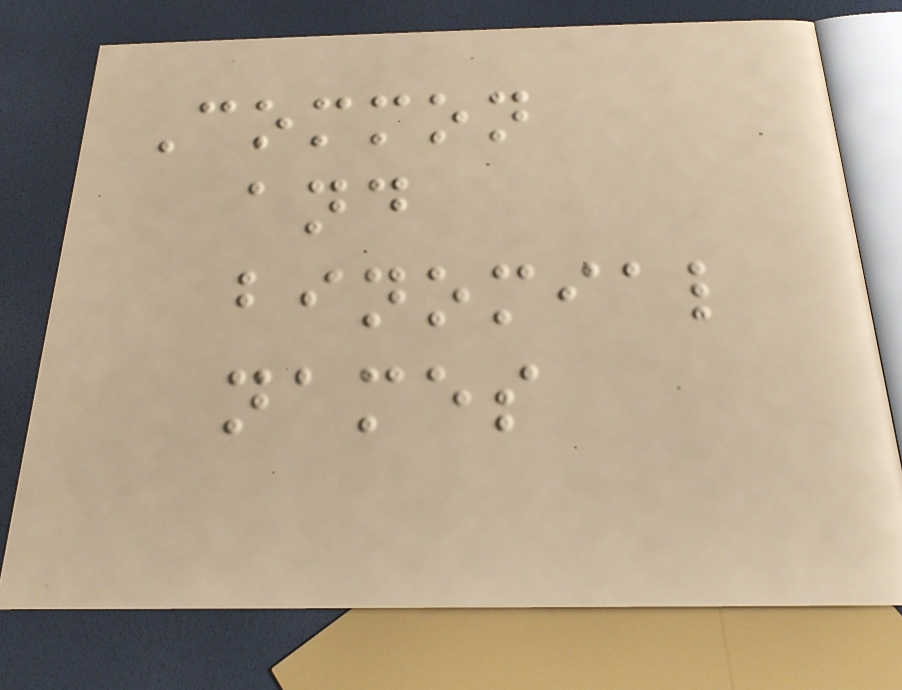Common
and
binomial
names
